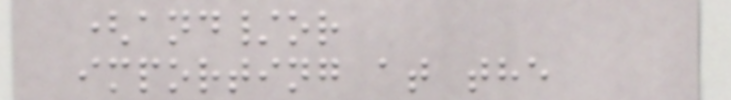(and/or
importing at the
